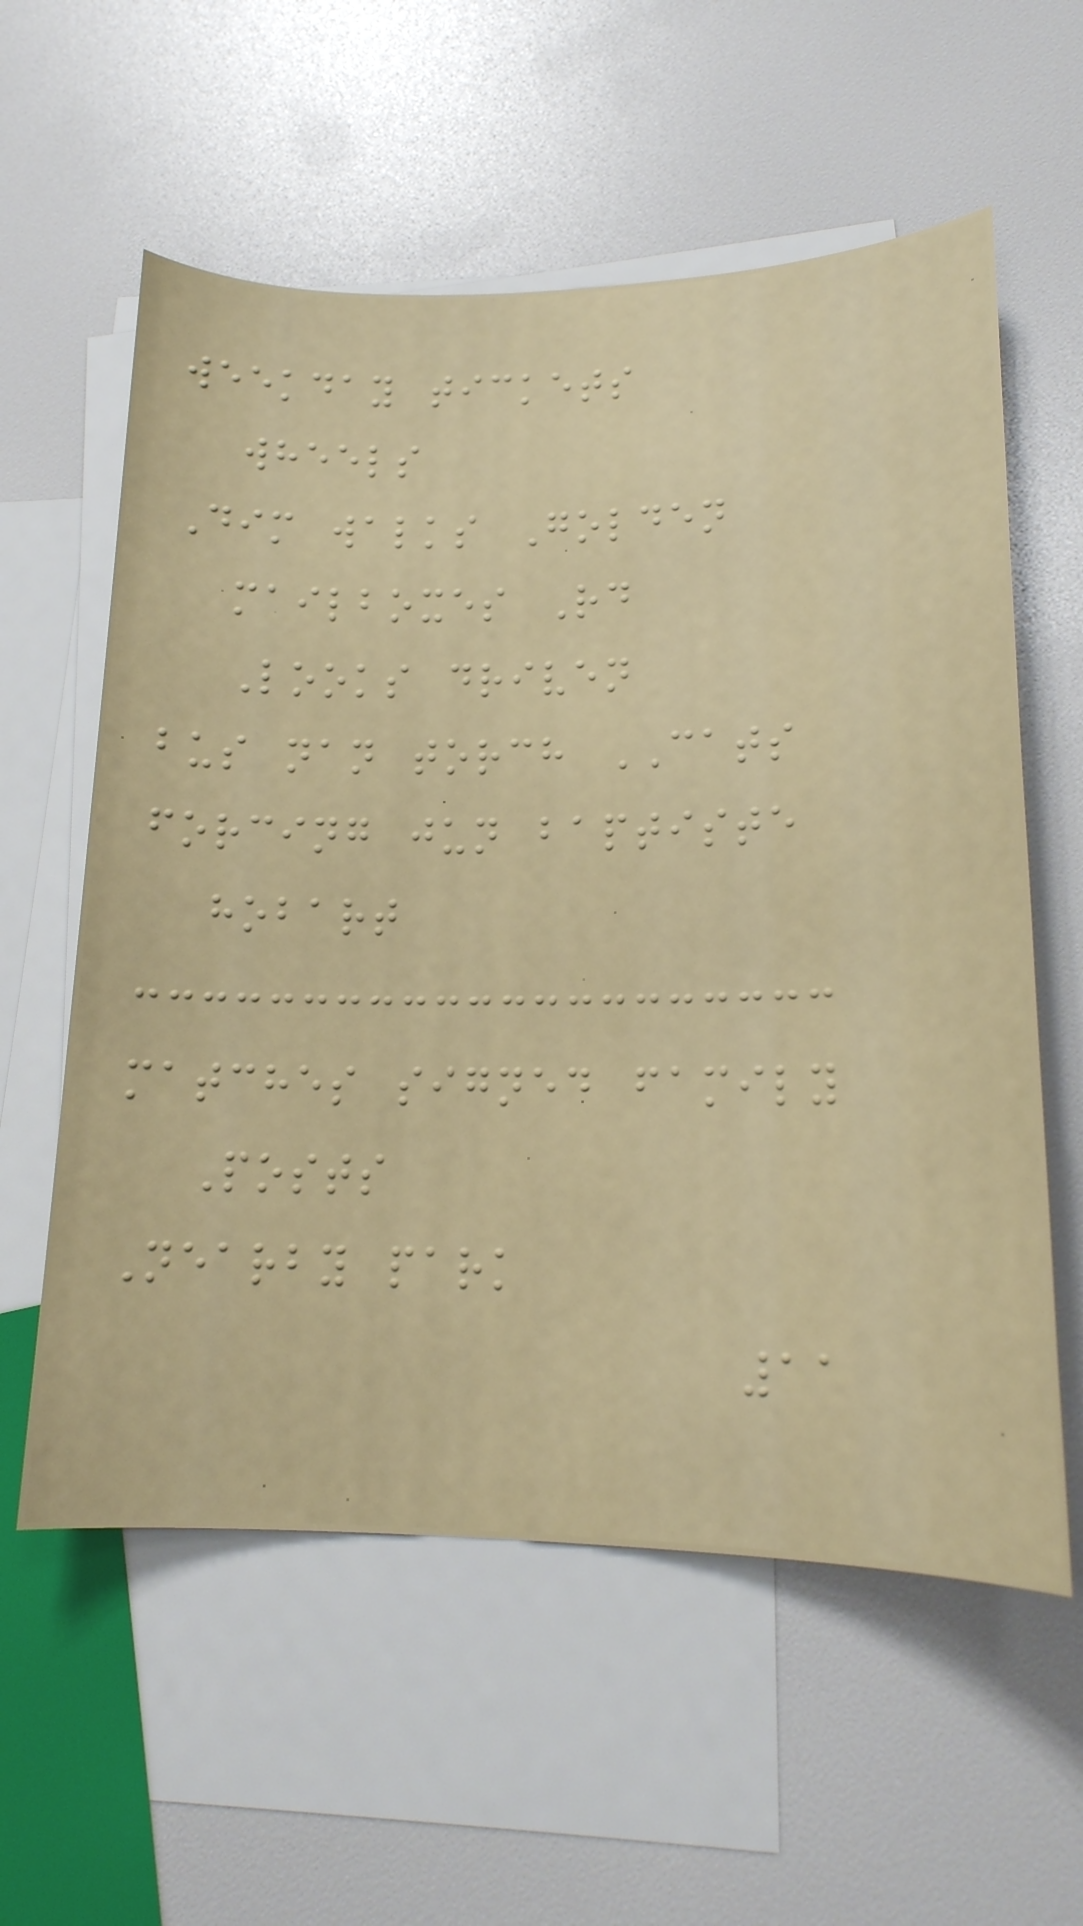weekday tickets
wheels
Dim walks Golden
mailboxes Rd
Looks driven
bus nan torch CATS
forcing jun baptiste
hobart
matches signed family
Posts
Nearby park
11
